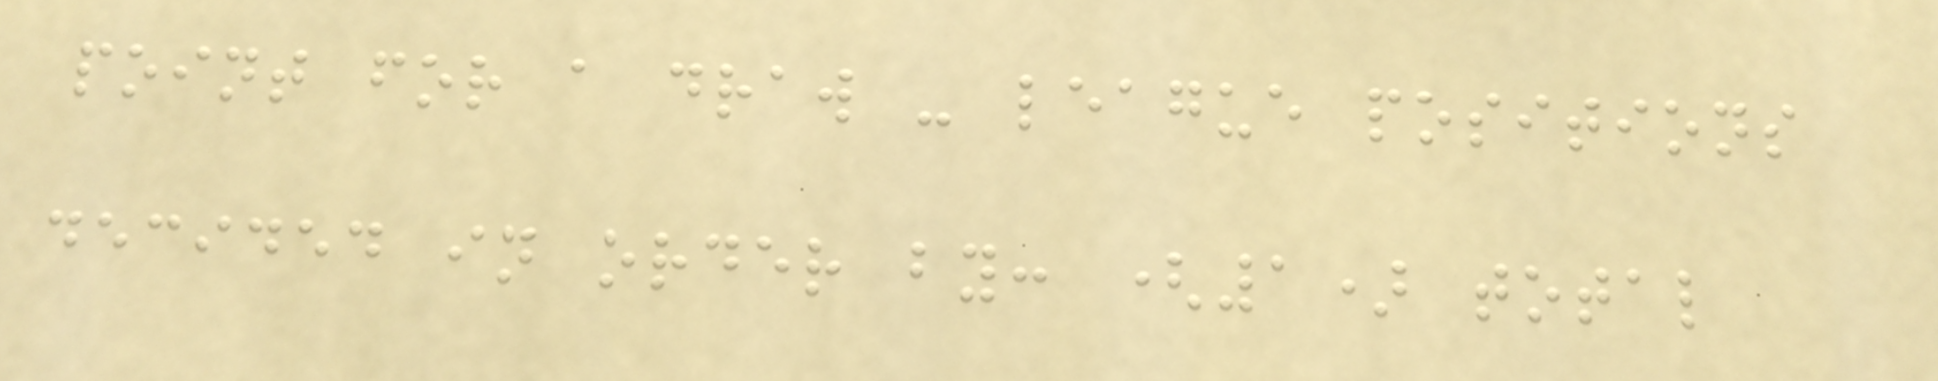point for a draw - league positions
decided in order by: (1) total
